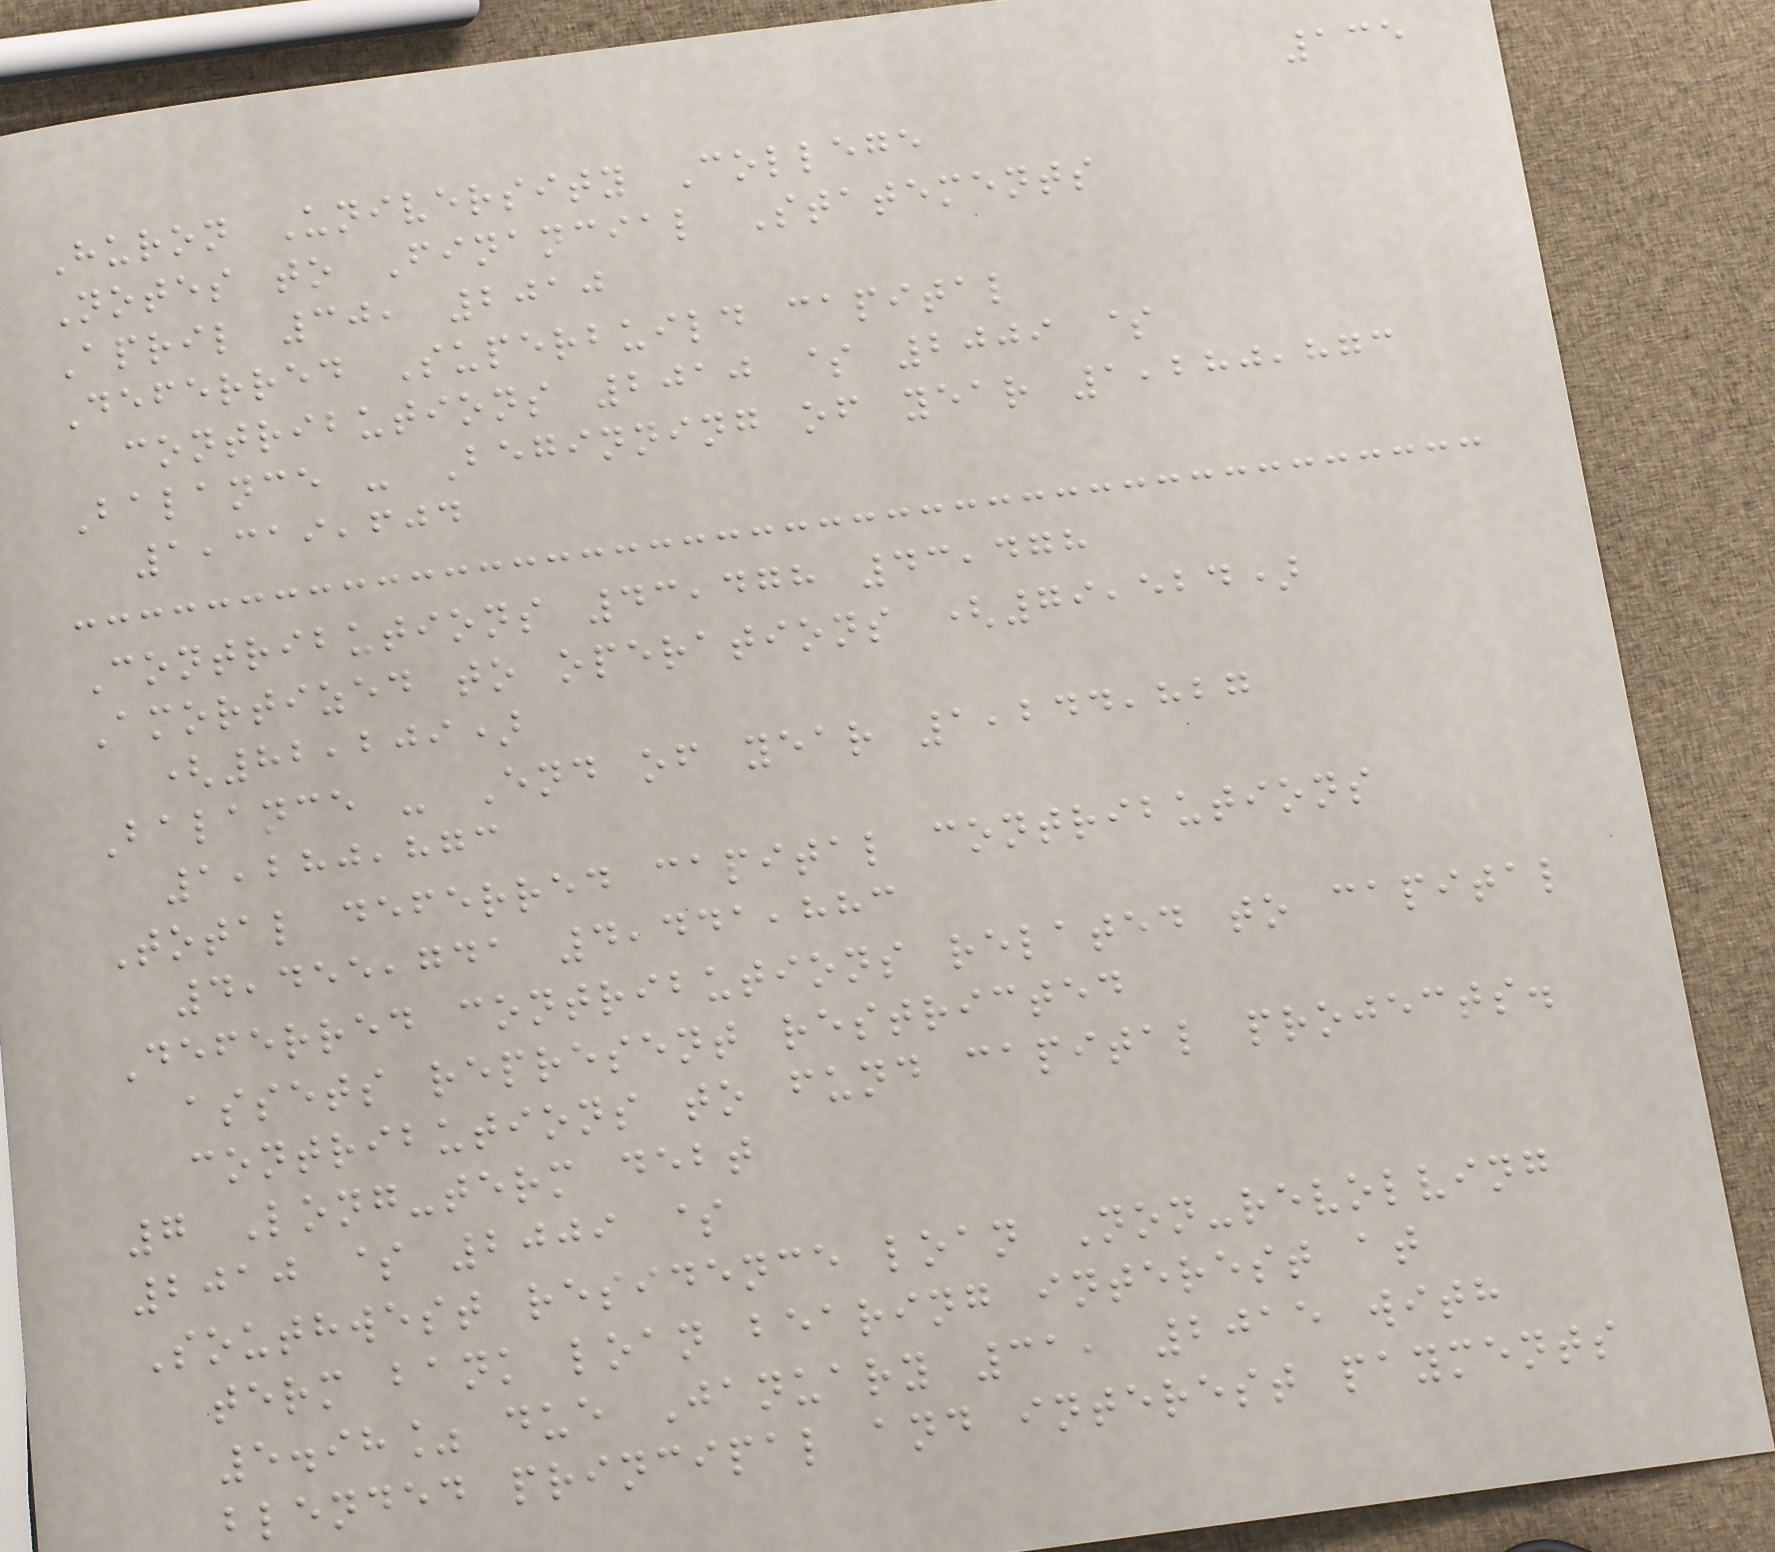135
Huron University College
Notes to Financial Statements
April 30, 2010
Deferred Superbuild capital
contributions 2010 $ 2009 $
Balance - Beginning of year 1,280,873
1,319,604
Contributions 43,478 43,478
Amortized to operations (79,524)
(82,209)
Balance - End of year 1,244,827
1,280,873
Total deferred capital contributions
4,455,741 4,441,883
Deferred contributions related to capital
assets represent restricted
contributions to fund capital projects.
7 Long-term debt
2010 $ 2009 $
Southwest residence loan Non-revolving
term bank loan bearing interest at
5.98% due January 31, 2015 with
blended principal and interest payments
